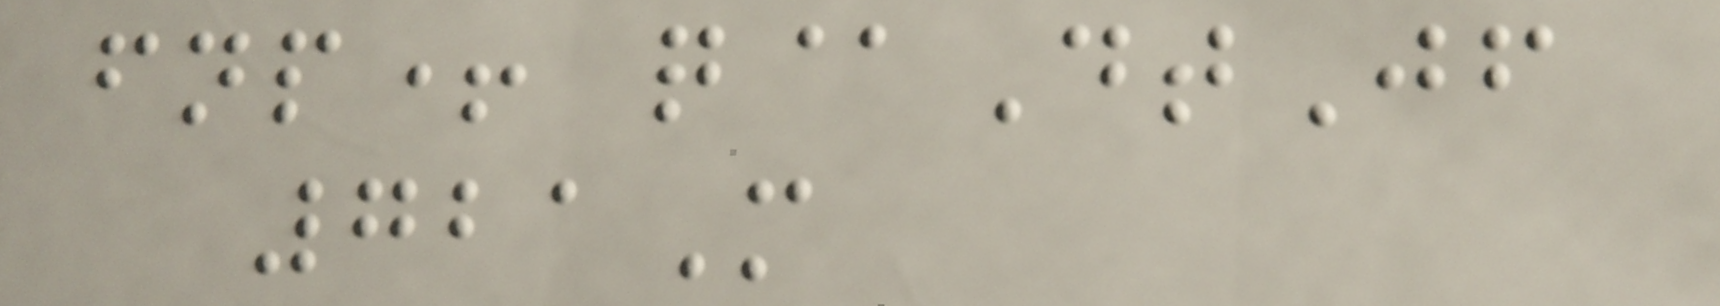fnp+ q@DtJf
721M
